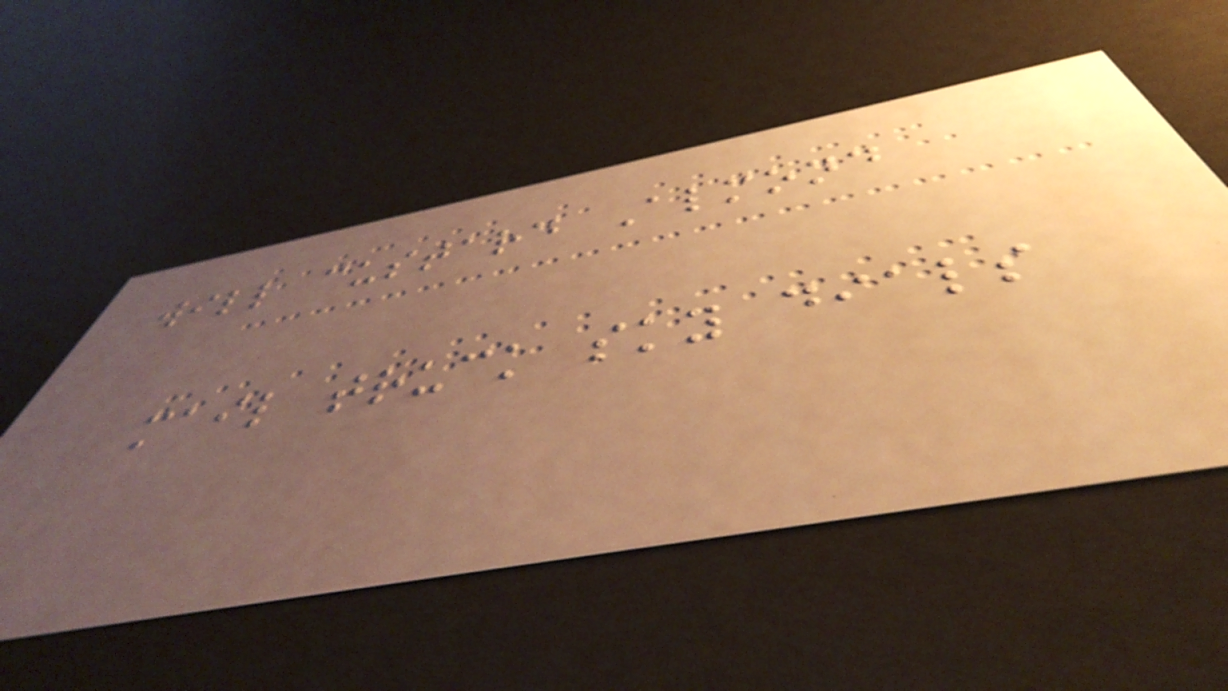will custard Almond
mail truck sky dials
